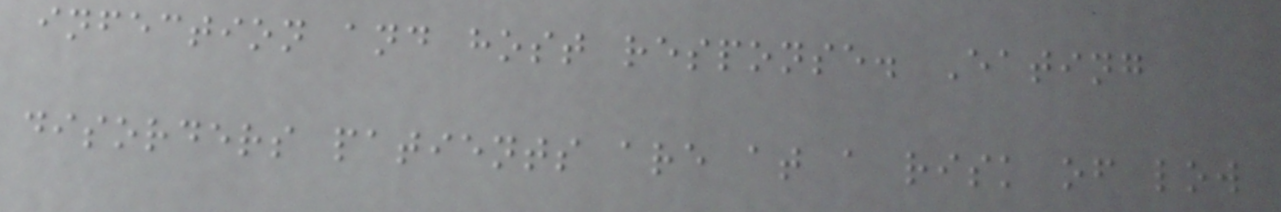infection and host response. Eating
disorders patients are at a risk of low
